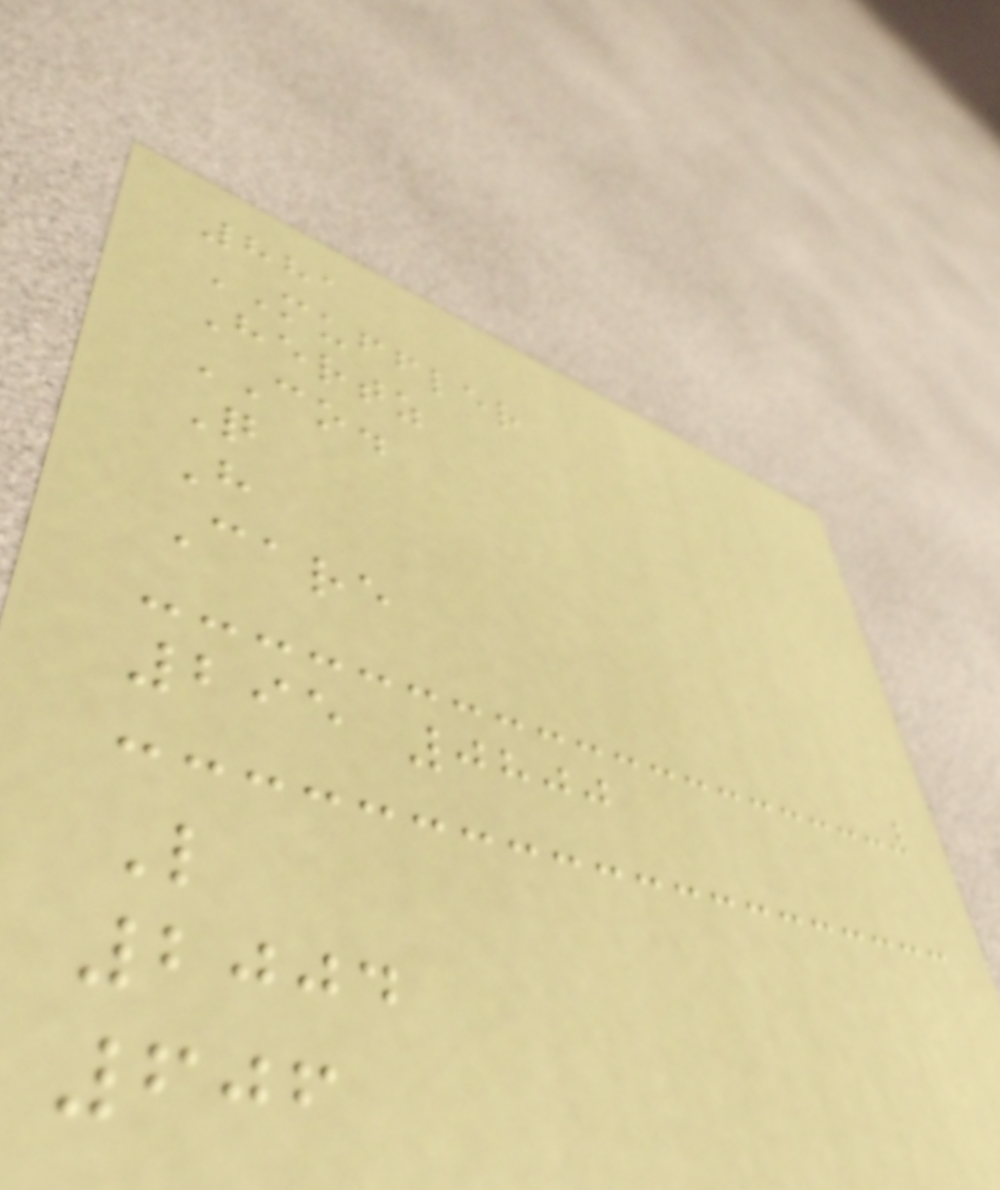881
MUFFLER
Hertz
CO.
Q
H
Care
295 0800
L
2004
606
